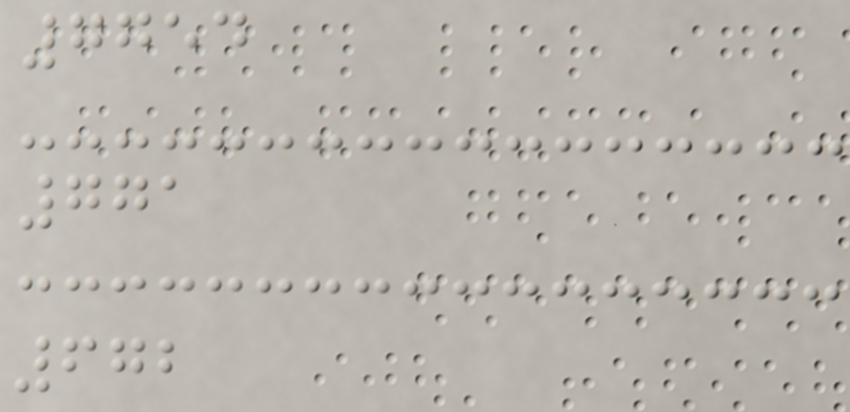7754
771
672
